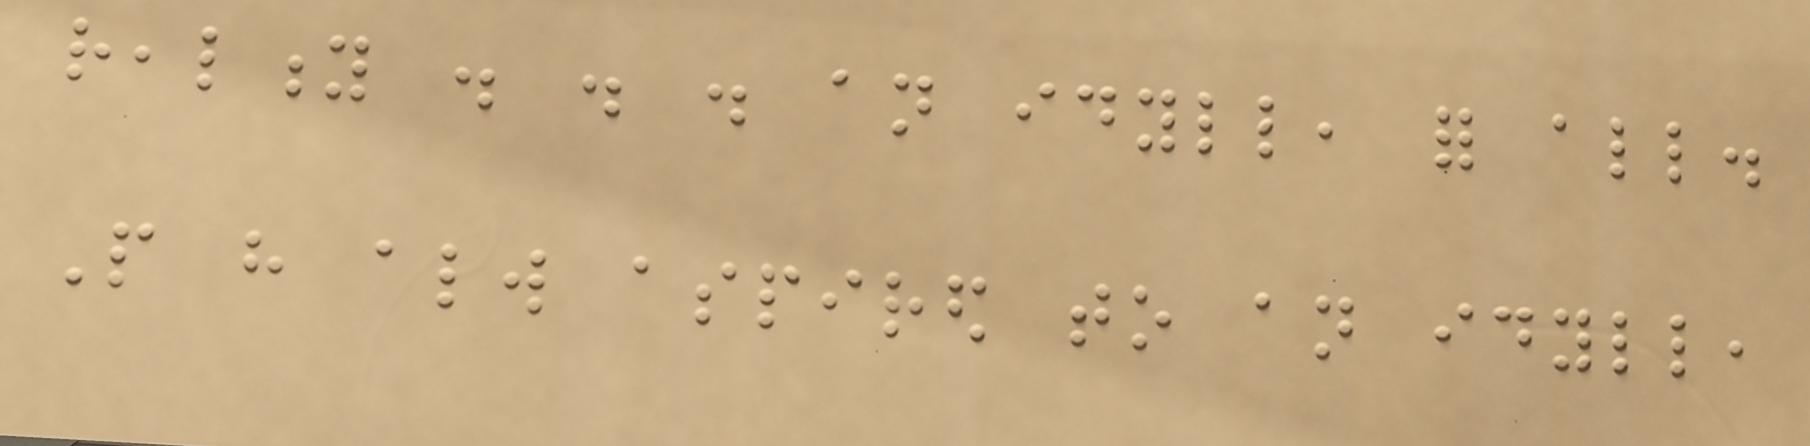reality . . . an idyll, for all.
People have always aspired to an idyll,
